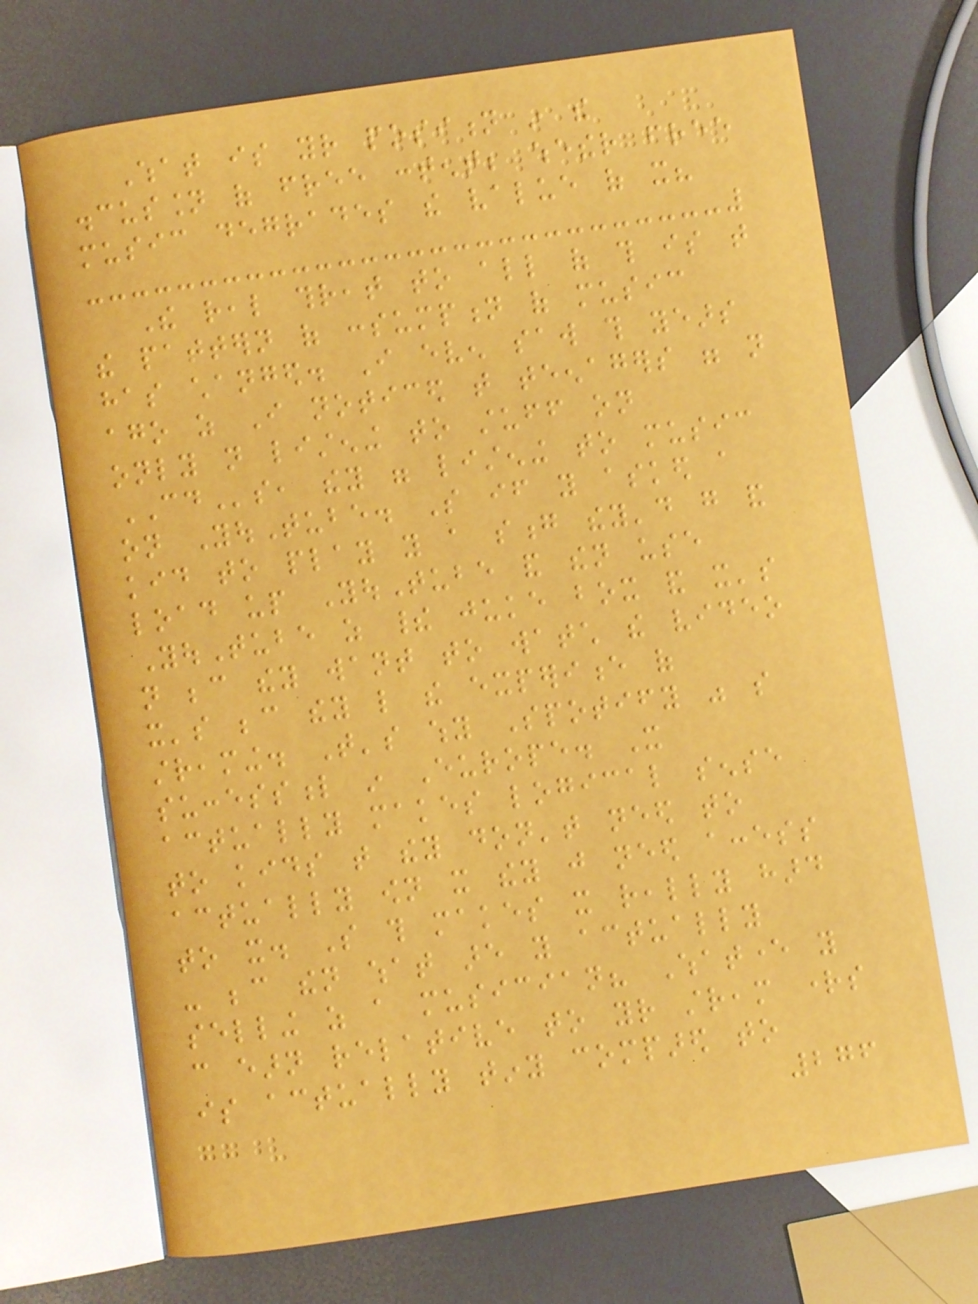What is your position in the
discussion of free content; whether free
music degrades the value of it?
The real threat to all of this is that
the pattern of consumption of music
has changed. I even saw this years
ago as I noticed that teenagers were not
only not listening to stuff on
CDs, they were listening to music
on YouTube. So if you asked a
kid to play you a song they'd go and
load up YouTube and then use
YouTube as their juke box and it's
not because they want to watch the video
it's because they like the experience of
streaming. That's why Spotify was so
successful in Europe. It
actually makes logical sense
to kids that they don't need to
actually own it they just need access
to it. So this makes it really hard
- because then what are you actually
selling as a musician? Whatever you
can earn relative to your stream rights
is actually tiny compared to
276
